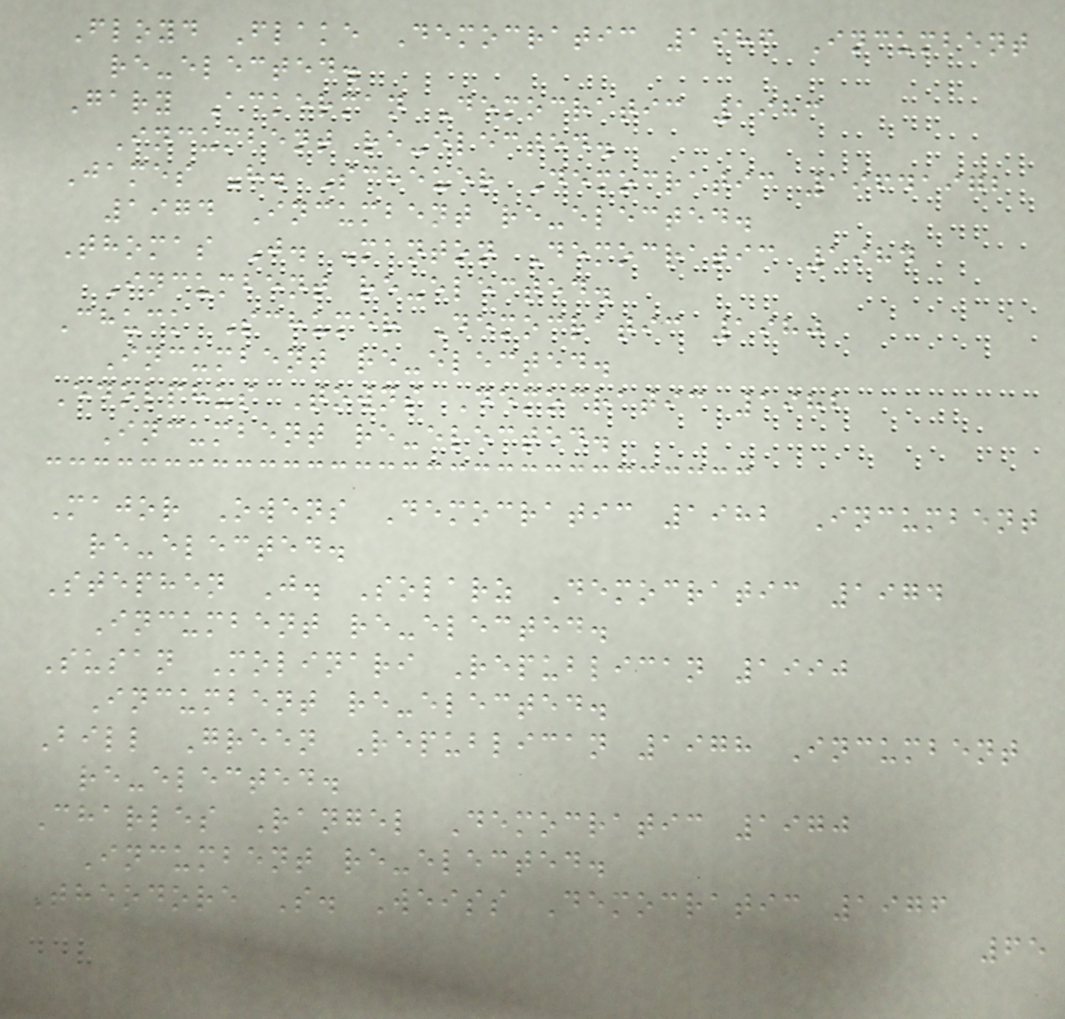Floyd Flake Democratic 1986 Incumbent
re-elected.
Gary Ackerman Democratic 1983
Incumbent re-elected.
James H. Scheuer Democratic 19641972
1974 Incumbent re-elected.
Thomas J. Manton Democratic 1984
Incumbent re-elected.
Chuck Schumer Democratic 1980
Incumbent re-elected.
Edolphus Towns Democratic 1982
Incumbent re-elected.
Major Owens Democratic 1982 Incumbent
re-elected.
Stephen J. Solarz Democratic 1974
Incumbent re-elected.
Susan Molinari Republican 1990
Incumbent re-elected.
Bill Green Republican 1978 Incumbent
re-elected.
Charles Rangel Democratic 1970
Incumbent re-elected.
Theodore S. Weiss Democratic 1976
65
